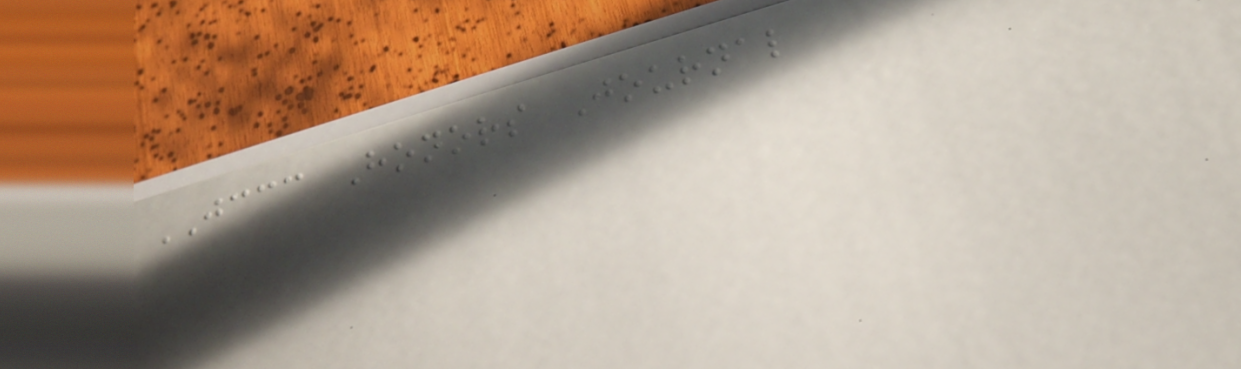JCCC Honors Journal
